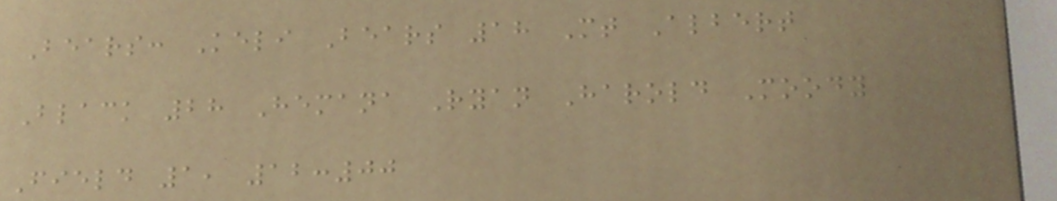Bears: Keli Bears 18 Mt Albert
Black 28 Hemana Ryan Harold Moody
Field 1, 12:00
